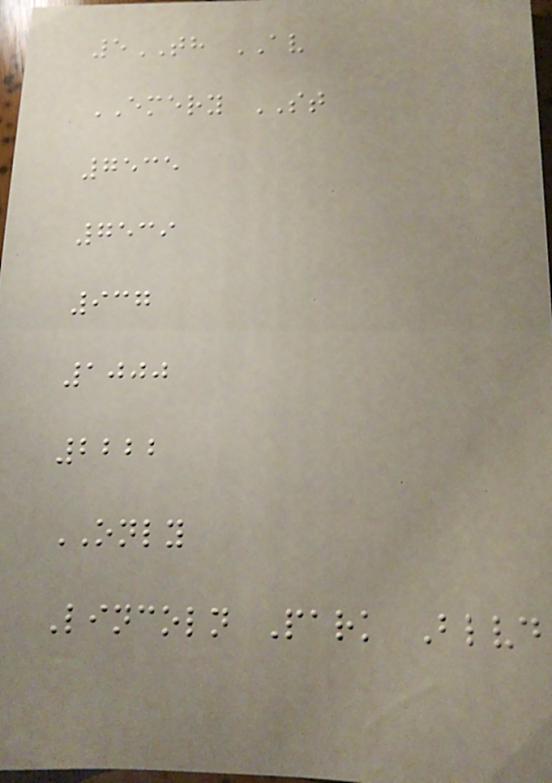5TH AV
EMERY ST
7535
7539
937
1000
2222
ONLY
Lincoln Park Blvd
